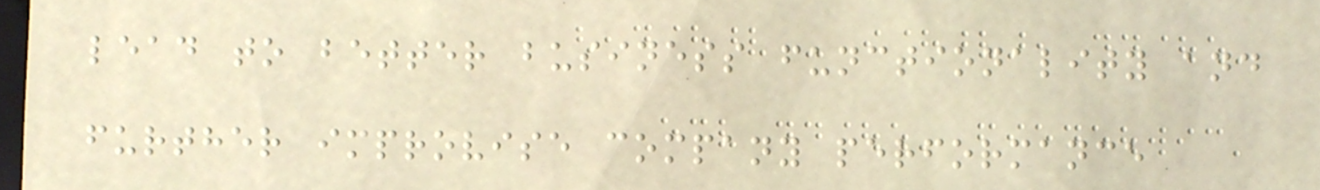lead to better business functionality and
further improvise company performance
